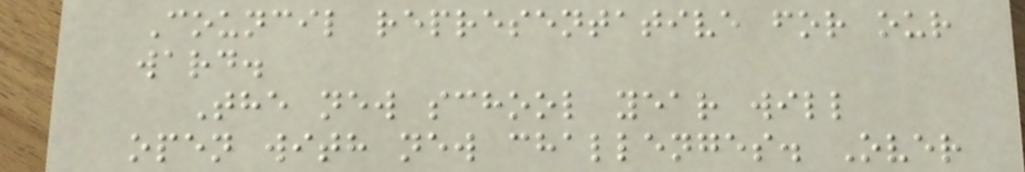Council representative for our
ward.
The new school year will
open with new challenges. Over
